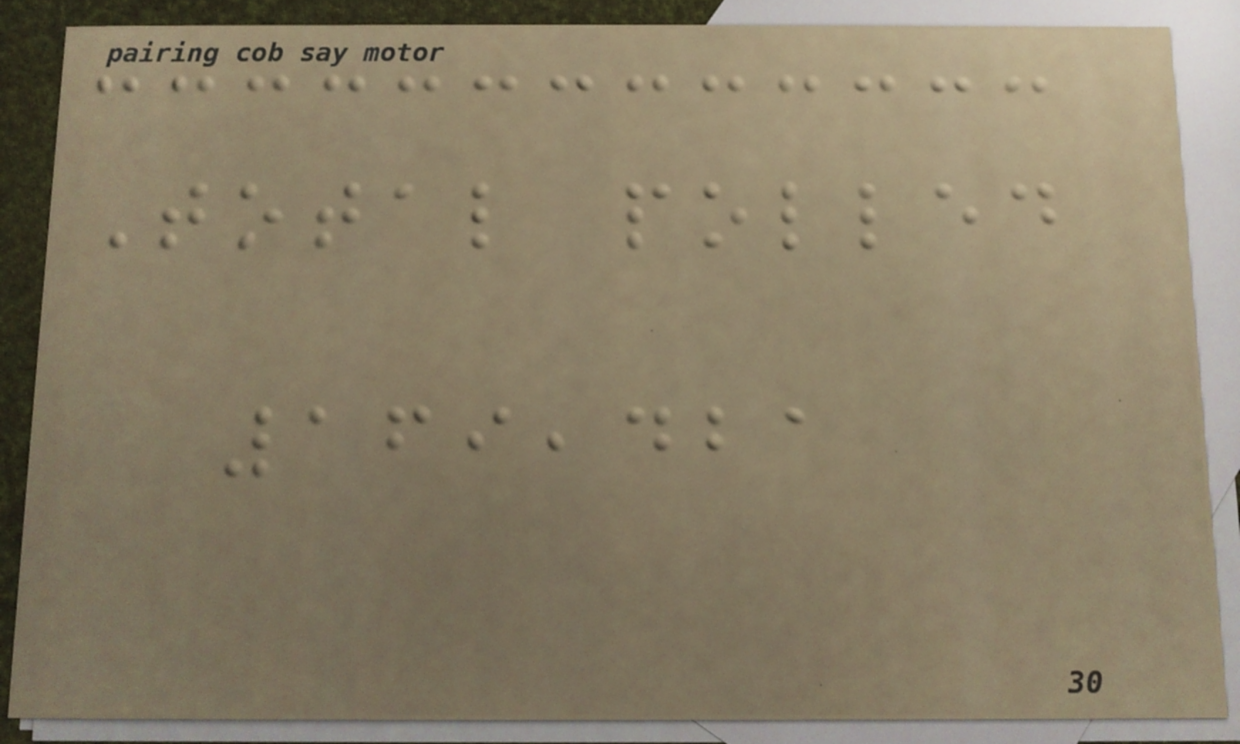Total polled
169,421
